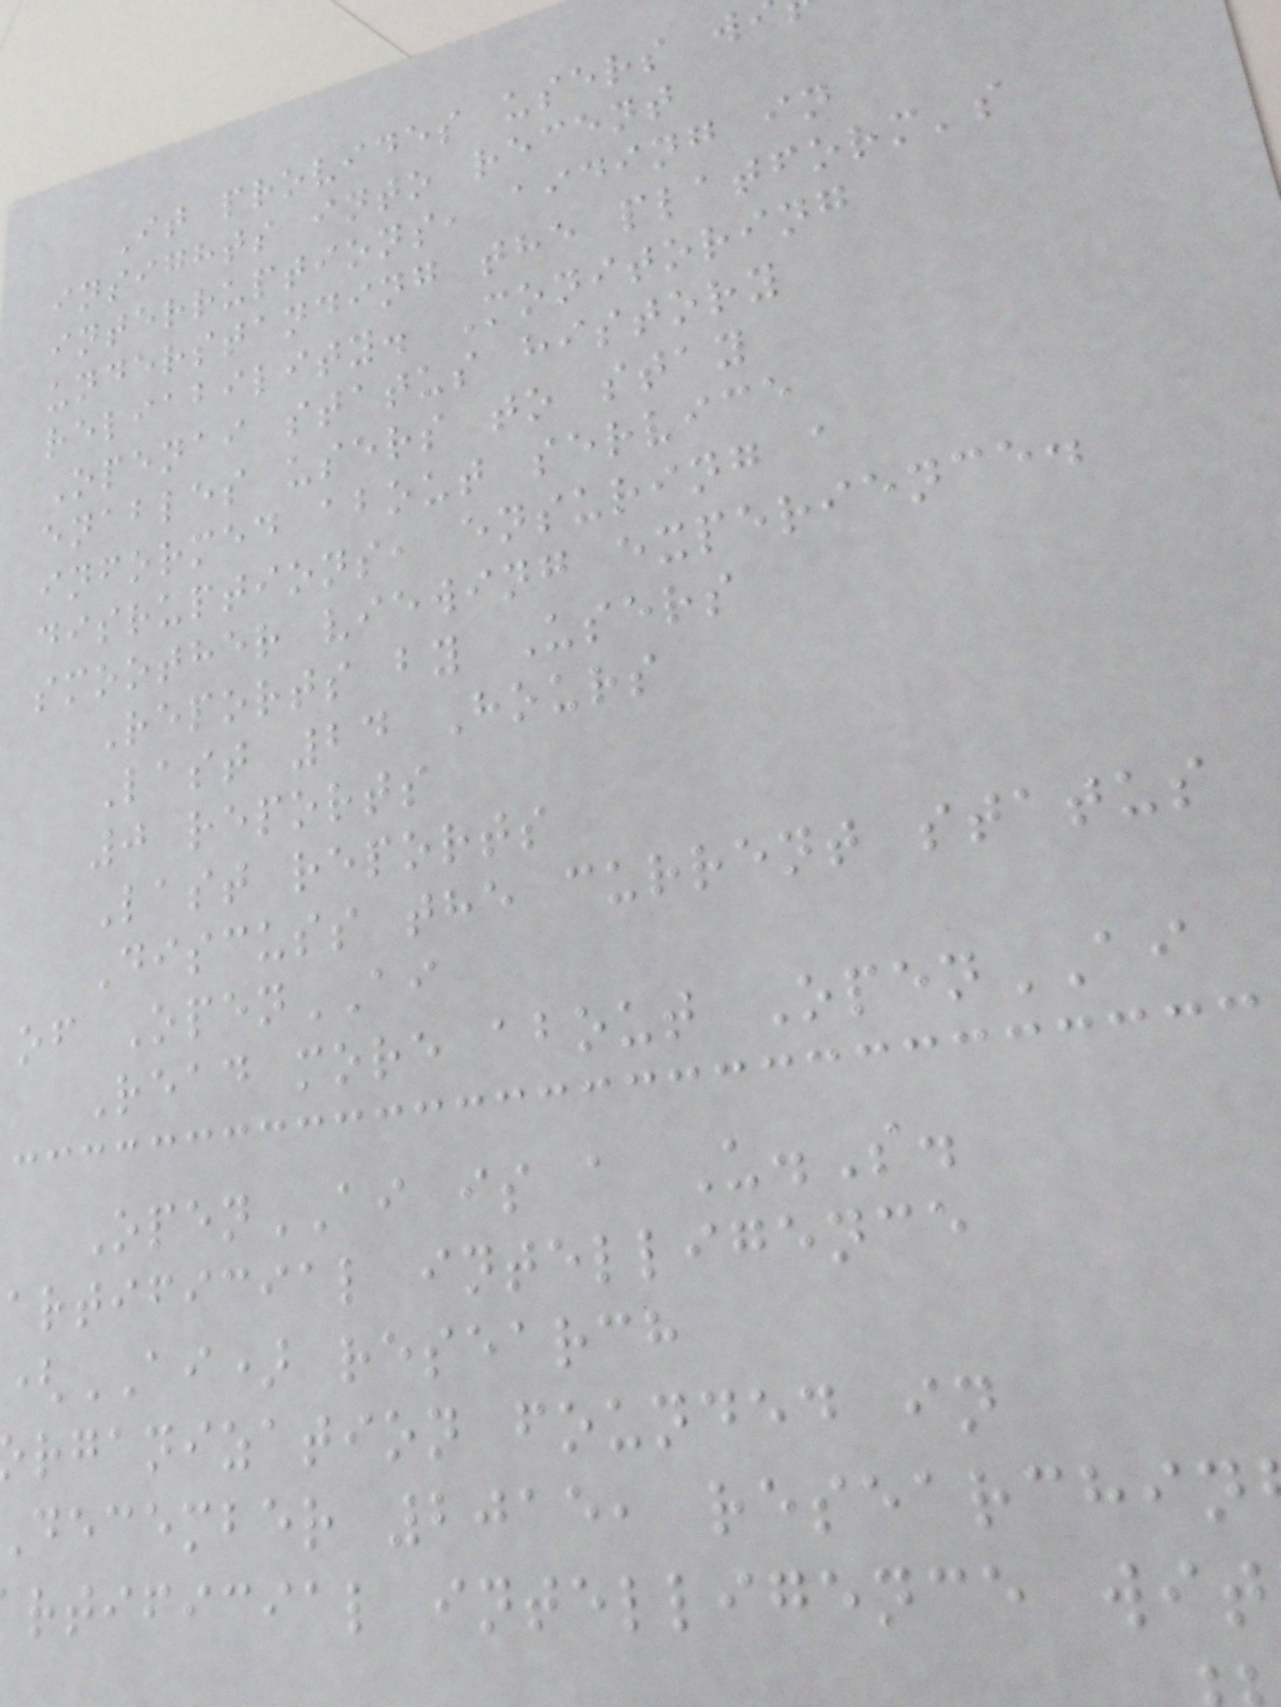It provides users w
insights into recent
interruptions, aiding in
understanding the platform's
reliability. Monitoring
Openai status history
enables users to stay
informed about service
disruptions, ensuring a
smoother viewing experience.
Reports by Users
Last 24 Hours
0 reports
Last reports
Discuss the current status
of OpenAI
Read more about OpenAI
OpenAI is a U.S.
artificial intelligence
(AI) research
rganization founded in
december 2015, researchin
rtificial intelligence wit
